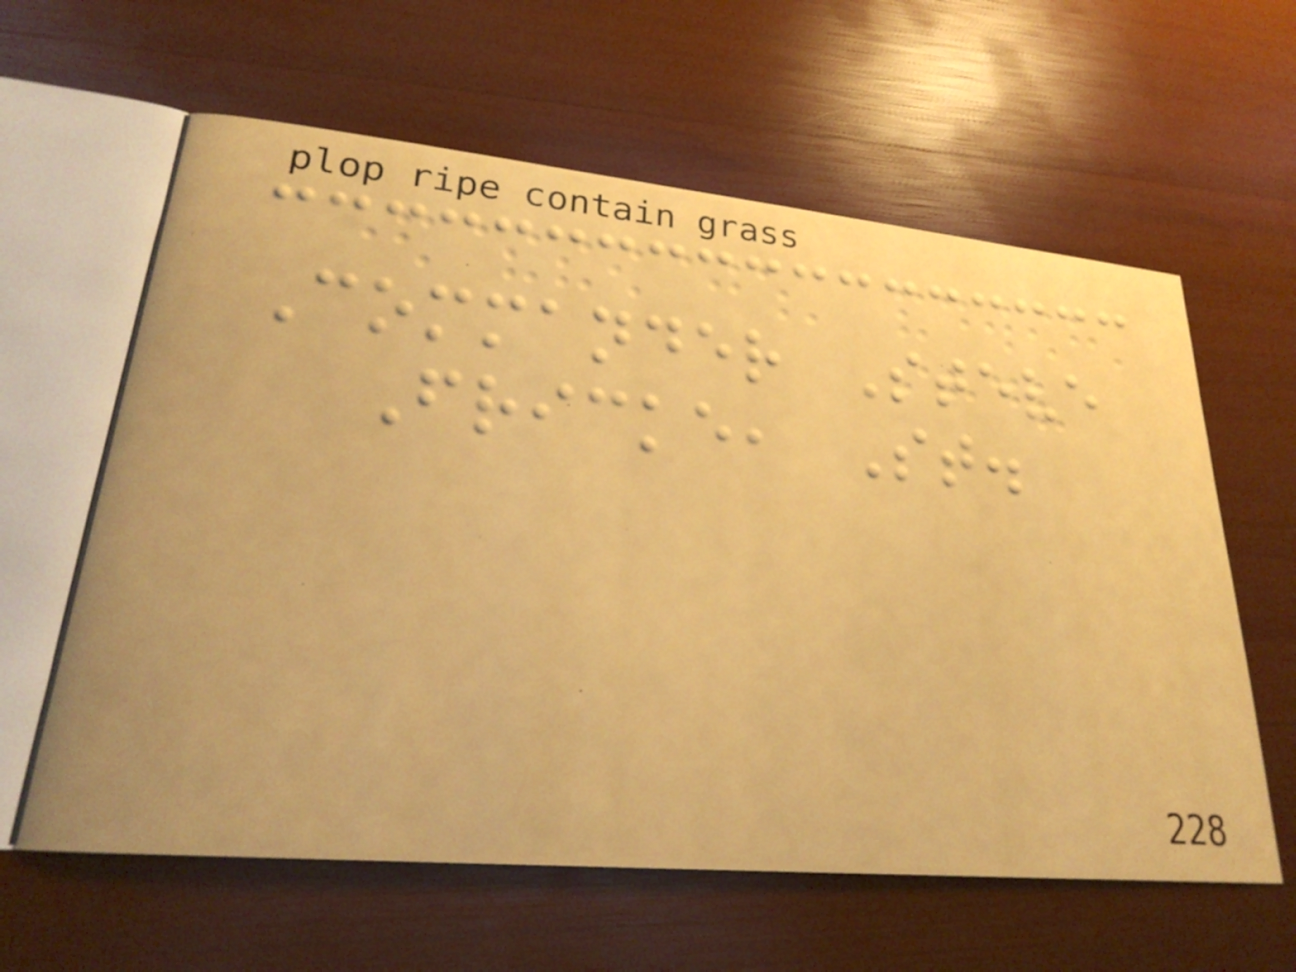Commander Steve
Fricke, St.
